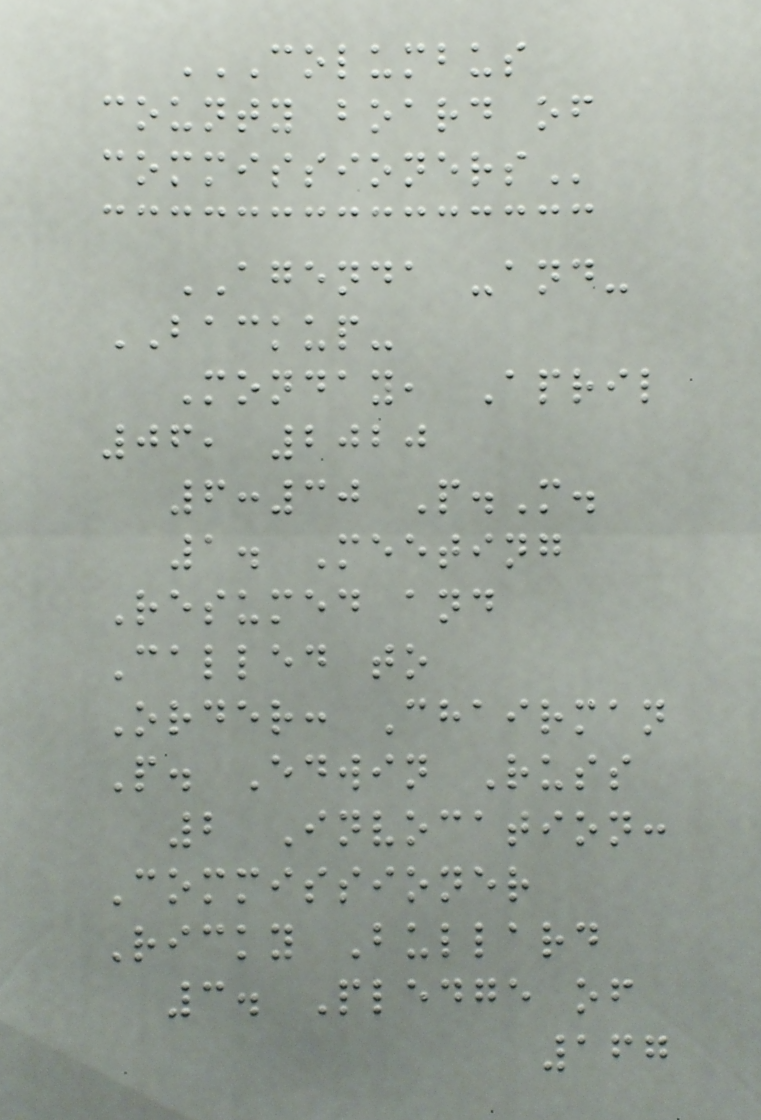COLUMBUS
COUNTY BOARD OF
COMMISSIONERS
AGENDA -and-
BACKUP-
Monday, April
06, 2020
6:30 P.M.
1. Meeting
Resumed and
Called to
Order: Chairman
P. Edwin Russ
2 Invocation:
Commissioner
Ricky Bullard
3. Pledge of
167
